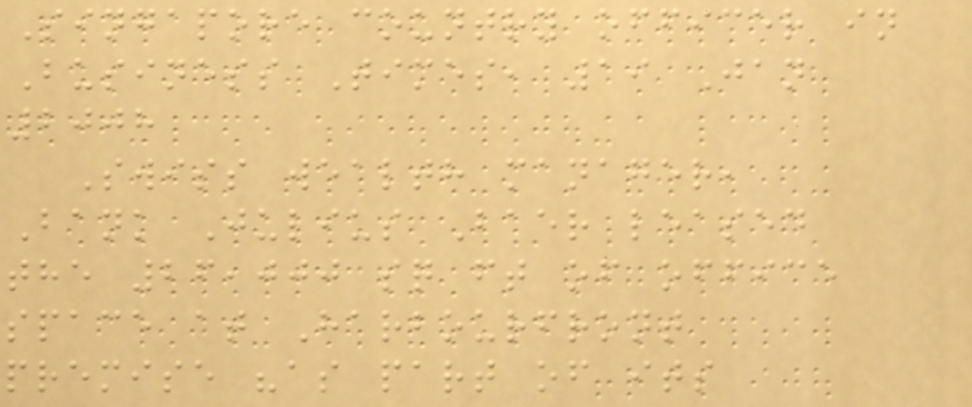Singapore country officer in
Business Times, 19 Jan
2008
Swiss wealth manager,
Bank Julius Baer leased
the 26,000 sq ft of office
space at Harbourfront
premise "as part of its
